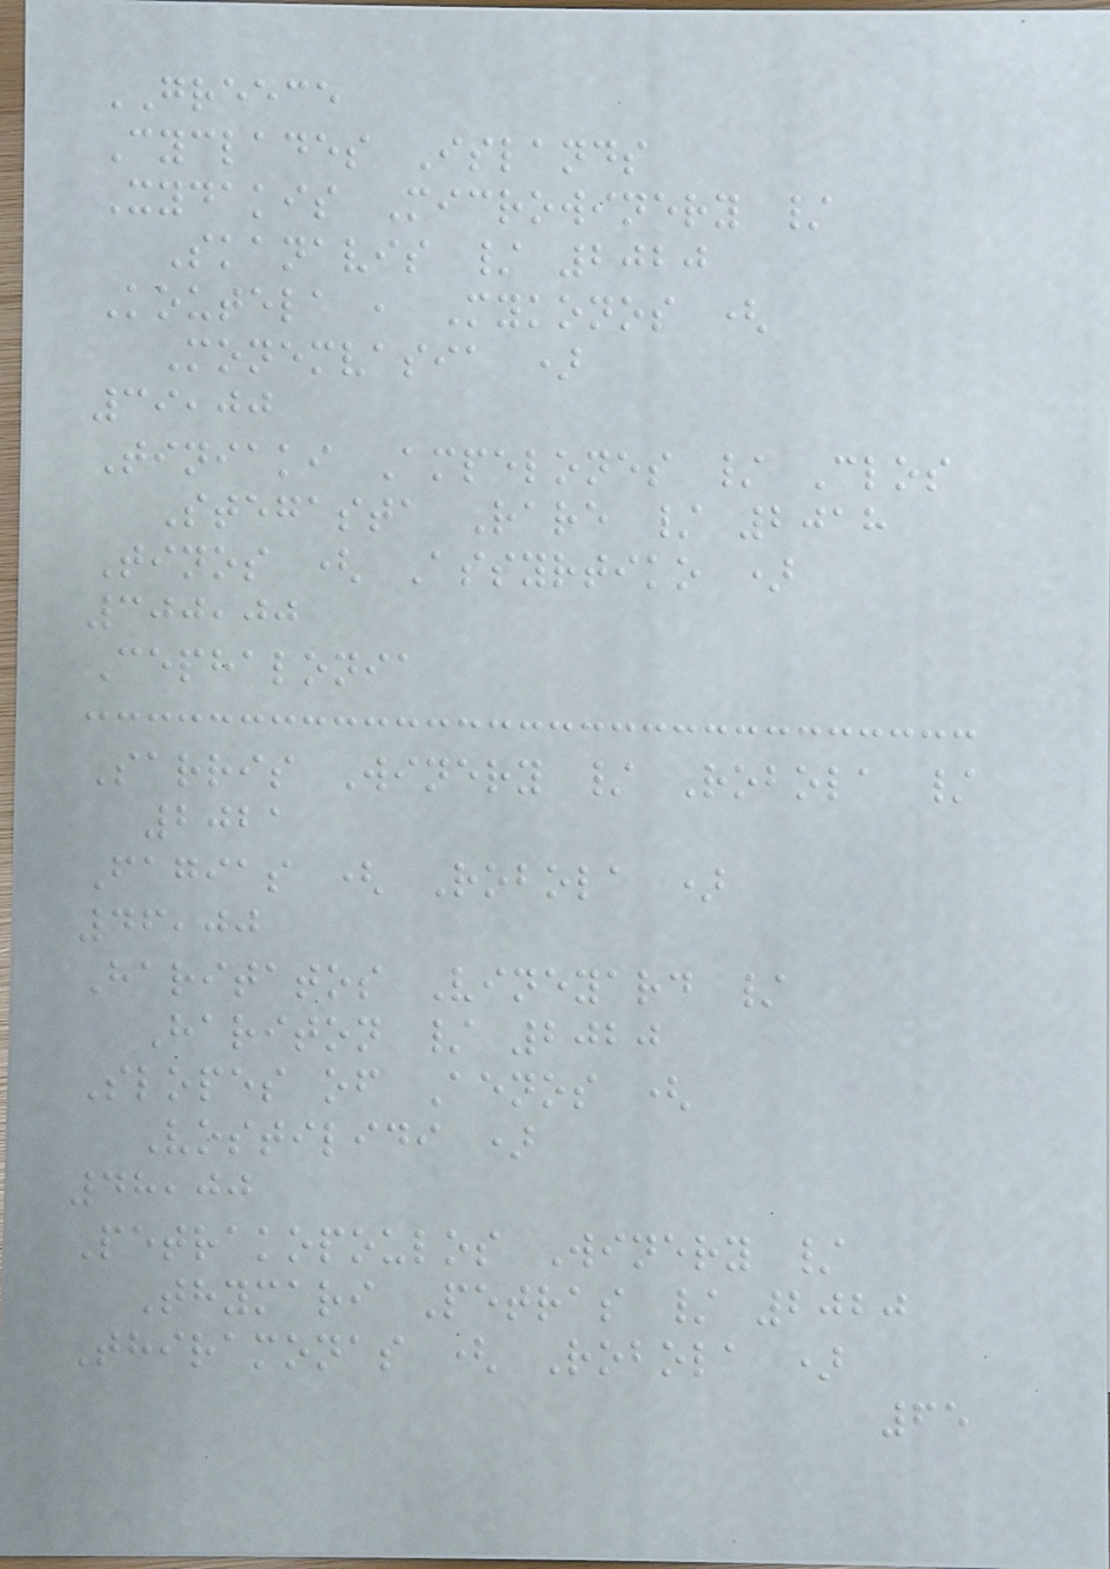GREECE
Cyclades Islands
Xydakis Microwinery /
Skanavis / 2020
Koutela , Mykonos (
Monemvasia )
39,00
Tiniaki Ampelones / Clos
Stegasta Rare / 2018
Tinos ( Assyrtiko )
300,00
Cephalonia
Sarris Winery / Robola /
2021
Fagias ( Robola )
46,00
Haritatos Vineyard /
Hariton / 2020
Slopes of Aenos (
Vostilidi )
48,00
Petrakopoulos Winery /
Thymari Petras / 2020
Thiramonas ( Robola )
65
